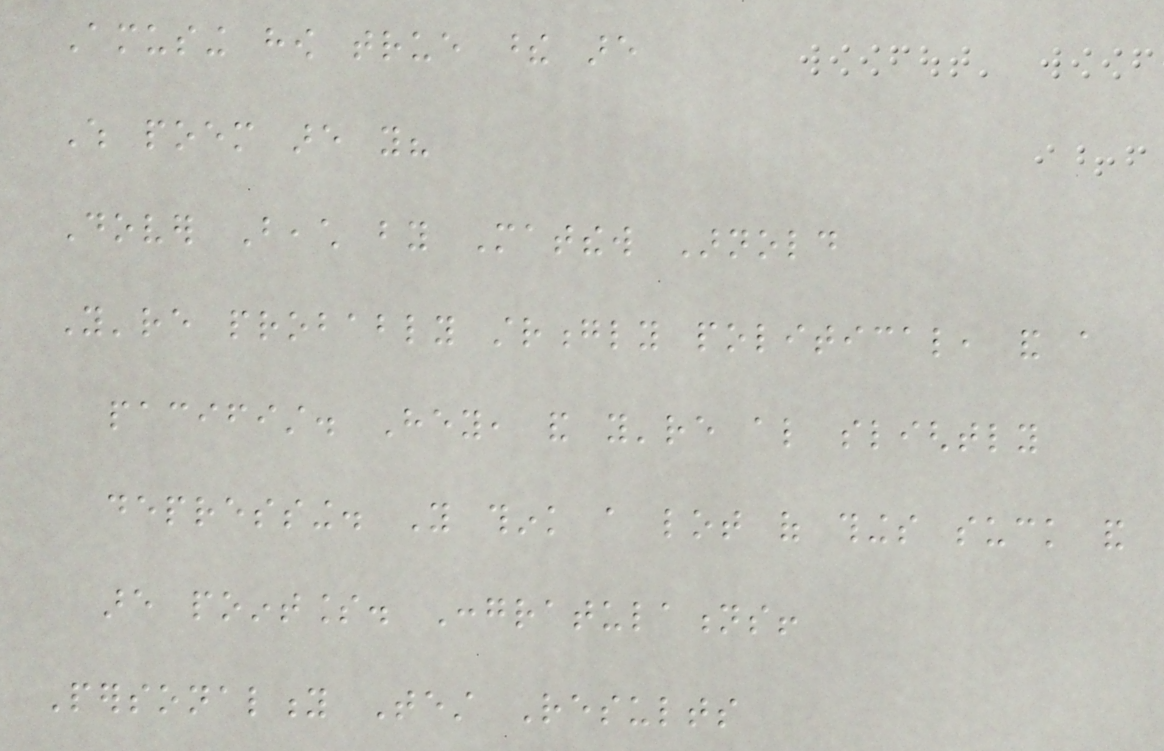Amusing how true these are
Which poem are you?
Dover Beach by Matthew Arnold
You're probably strongly political, and a
pacifist. Hey, and you're also slightly
depressing. You think a lot of things suck and
are pointless. Congratulations!
Personality Test Results
